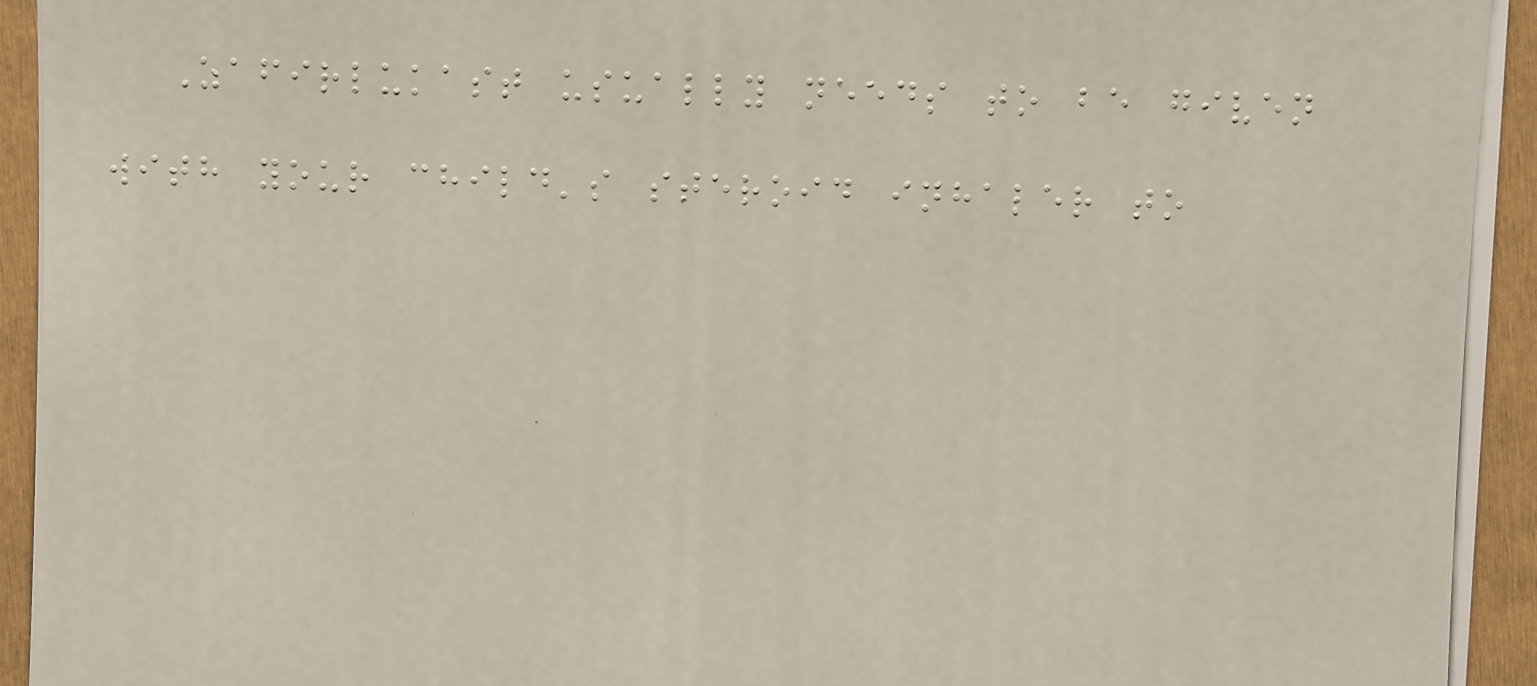Zafirlukast usually needs to be given
with your child's steroid inhaler to
